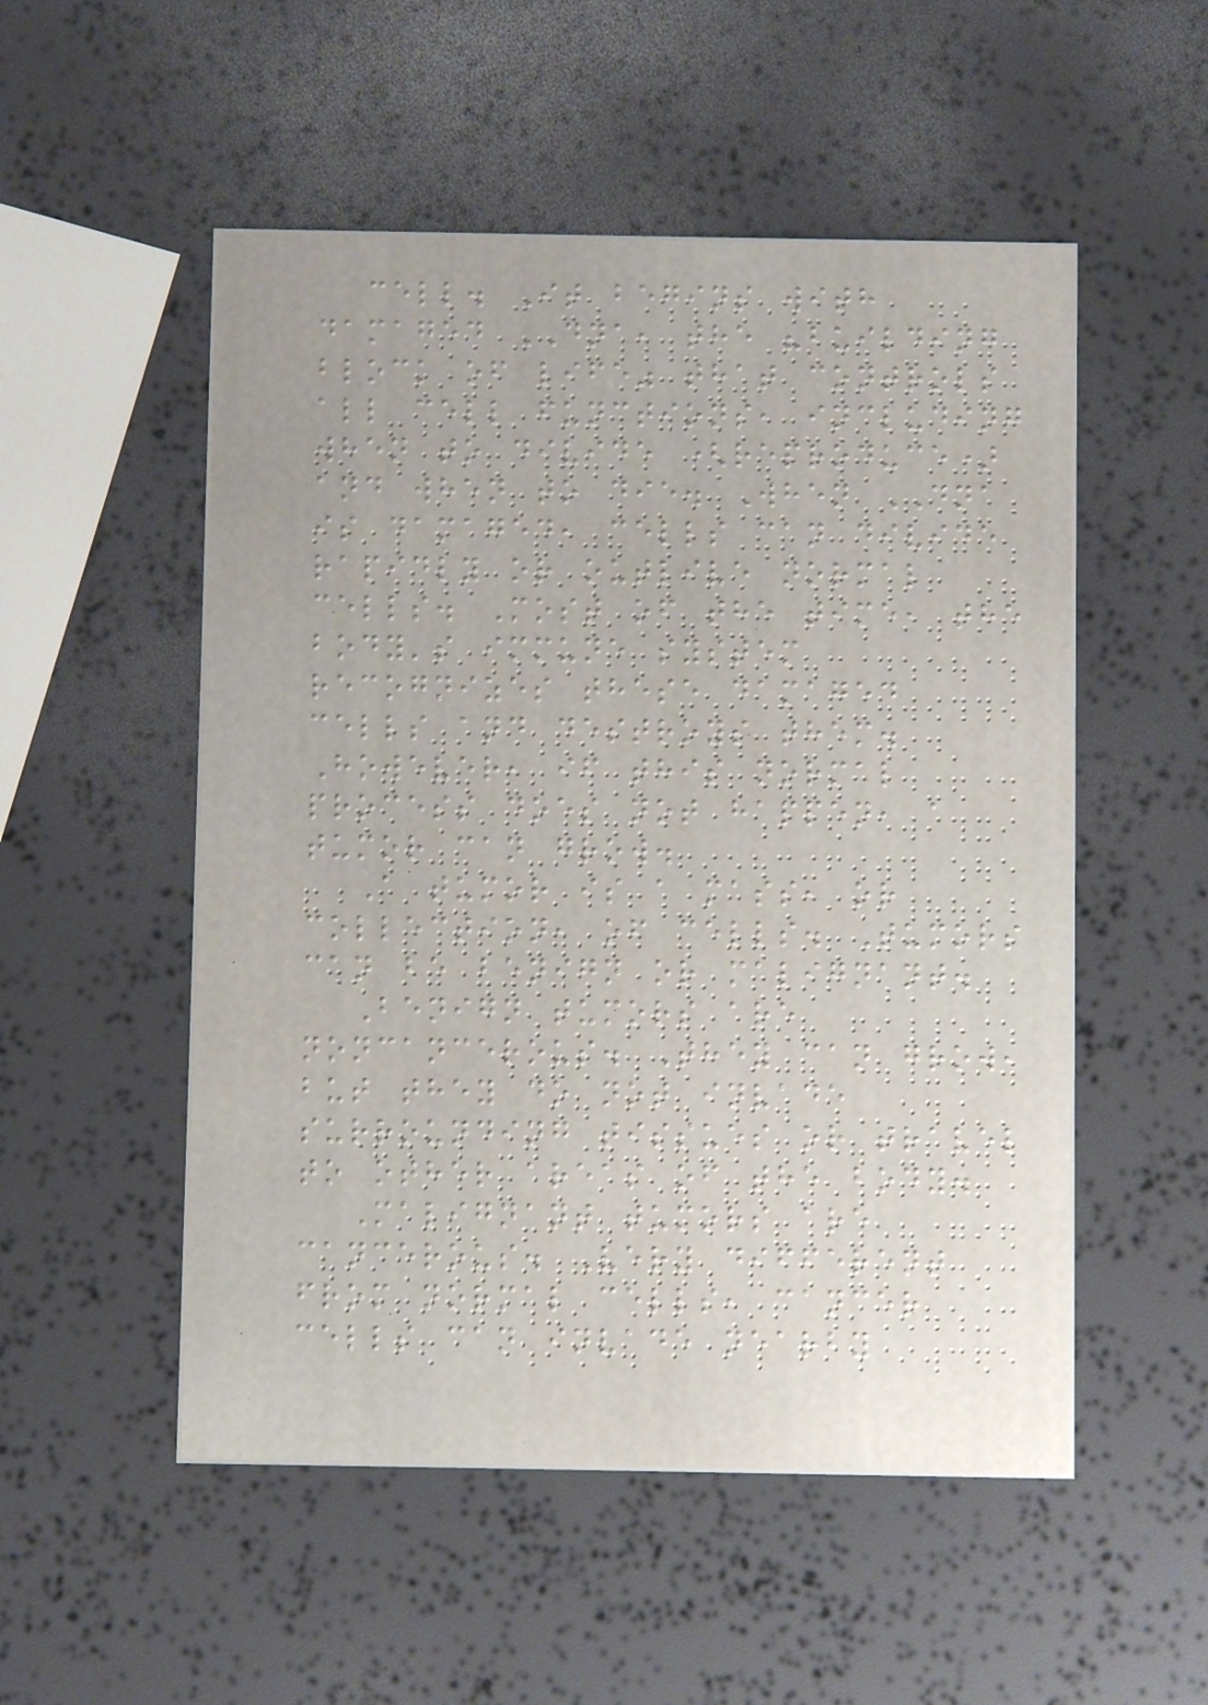cell. It begins with
damaged DNA, the "building
block of life" that controls
all cell functions, including
when to divide (reproduce)
and when to die. When DNA
is damaged, cells can divide
rapidly or outlive normal
cells. Most of the time, the
body's immune system
recognizes these damaged
cells and destroys them.
However, if this normal
process does not happen, a
tumor can grow.
A tumor is a mass, or
collection, of cells. Tumors
can be benign or malignant.
Benign tumors are
noncancerous. They can grow,
but they do not invade
surrounding tissues or travel
to other areas of the body.
Malignant tumors are
cancerous. Very different
from normal cells, cancer
cells can invade nearby
